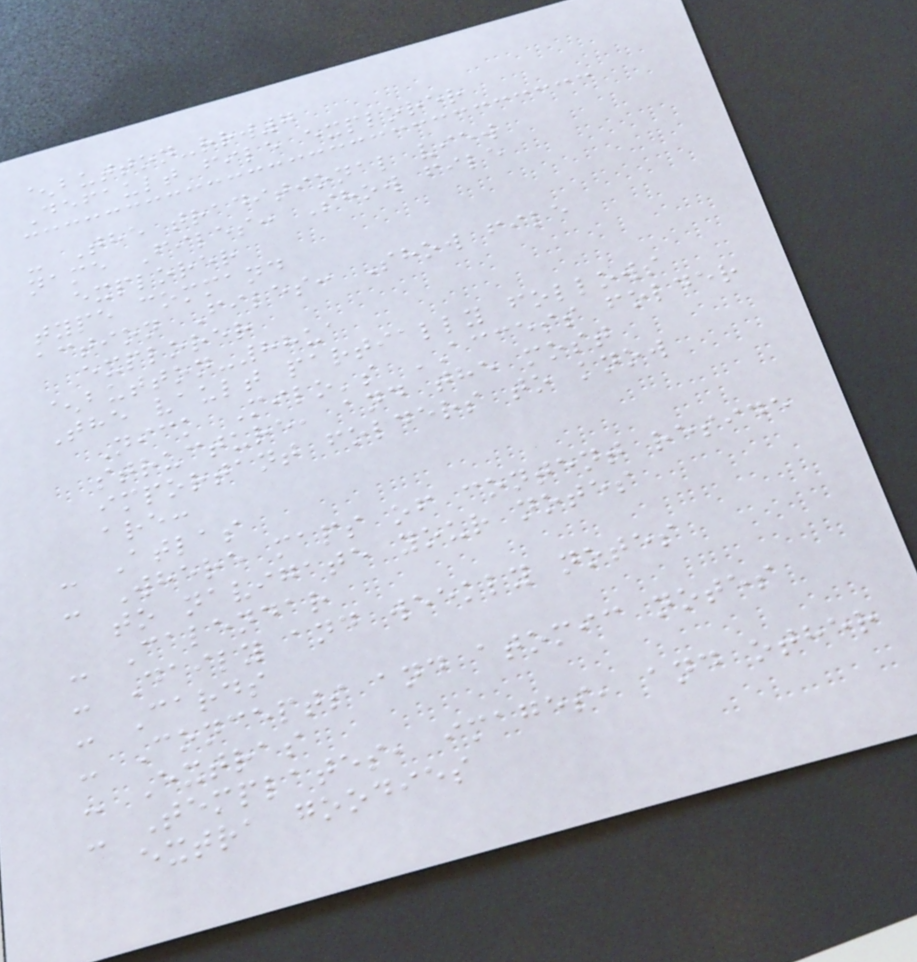^button-rrw7
Default file explorer
- The traditional view
name Files: Show file
explorer
type command
action Files: Show file
explorer
^button-88ua
The vault partially follows
Nick Milo's ACCESS folder
structure, and the most
important folders to know
are:
- Atlas
- Where maps of content reside
to navigate your notes
- Calendar
- Daily and weekly notes
- Cards
- Concepts and atomic notes
- Extras
- Templates, images, and other
extra goodies
